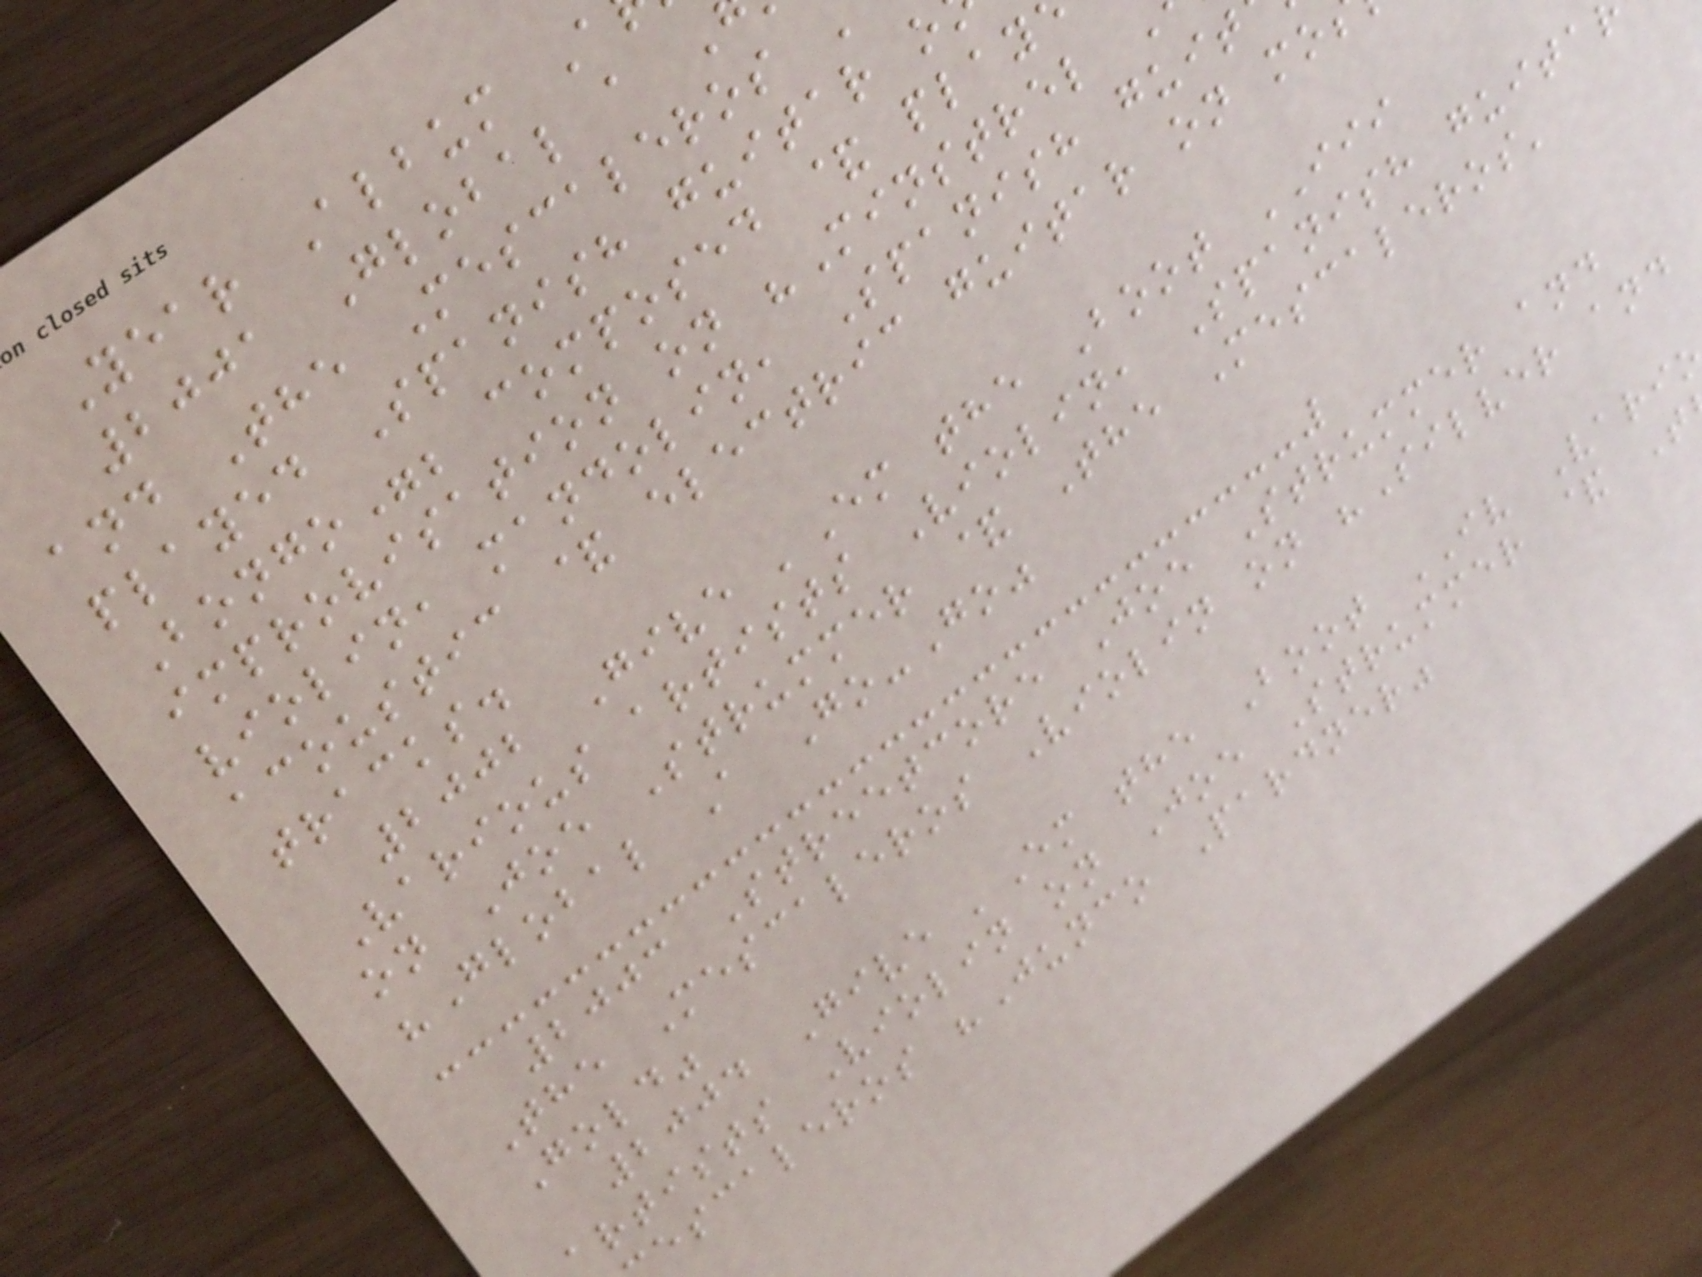Year Album A
2001 Global a
and The Mescaleros
played Spanish guitar o
Bongo"; composed & play
improvisation on "Minstrel
violin, mandolin, Spanish guit
acoustic & electric guitar on mo
tracks.
2002 Give 'Em the Boot III
Various artists Violin, Spanish guita
on Joe Strummer & The Mescaleros'
"Global A Go-Go"
2003 Streetcore Joe Strummer and
The Mescaleros Violin on "Silver and
Gold"
2004 Give 'Em the Boot IV Vari
artists Violin on Joe Strummer & T
escaleros "Junco Pardner"
